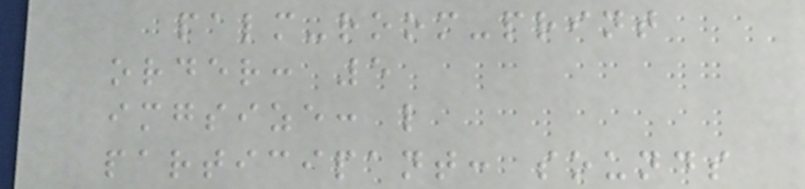palm-room-print
order: 5
imgsize: l
participant: sounds
